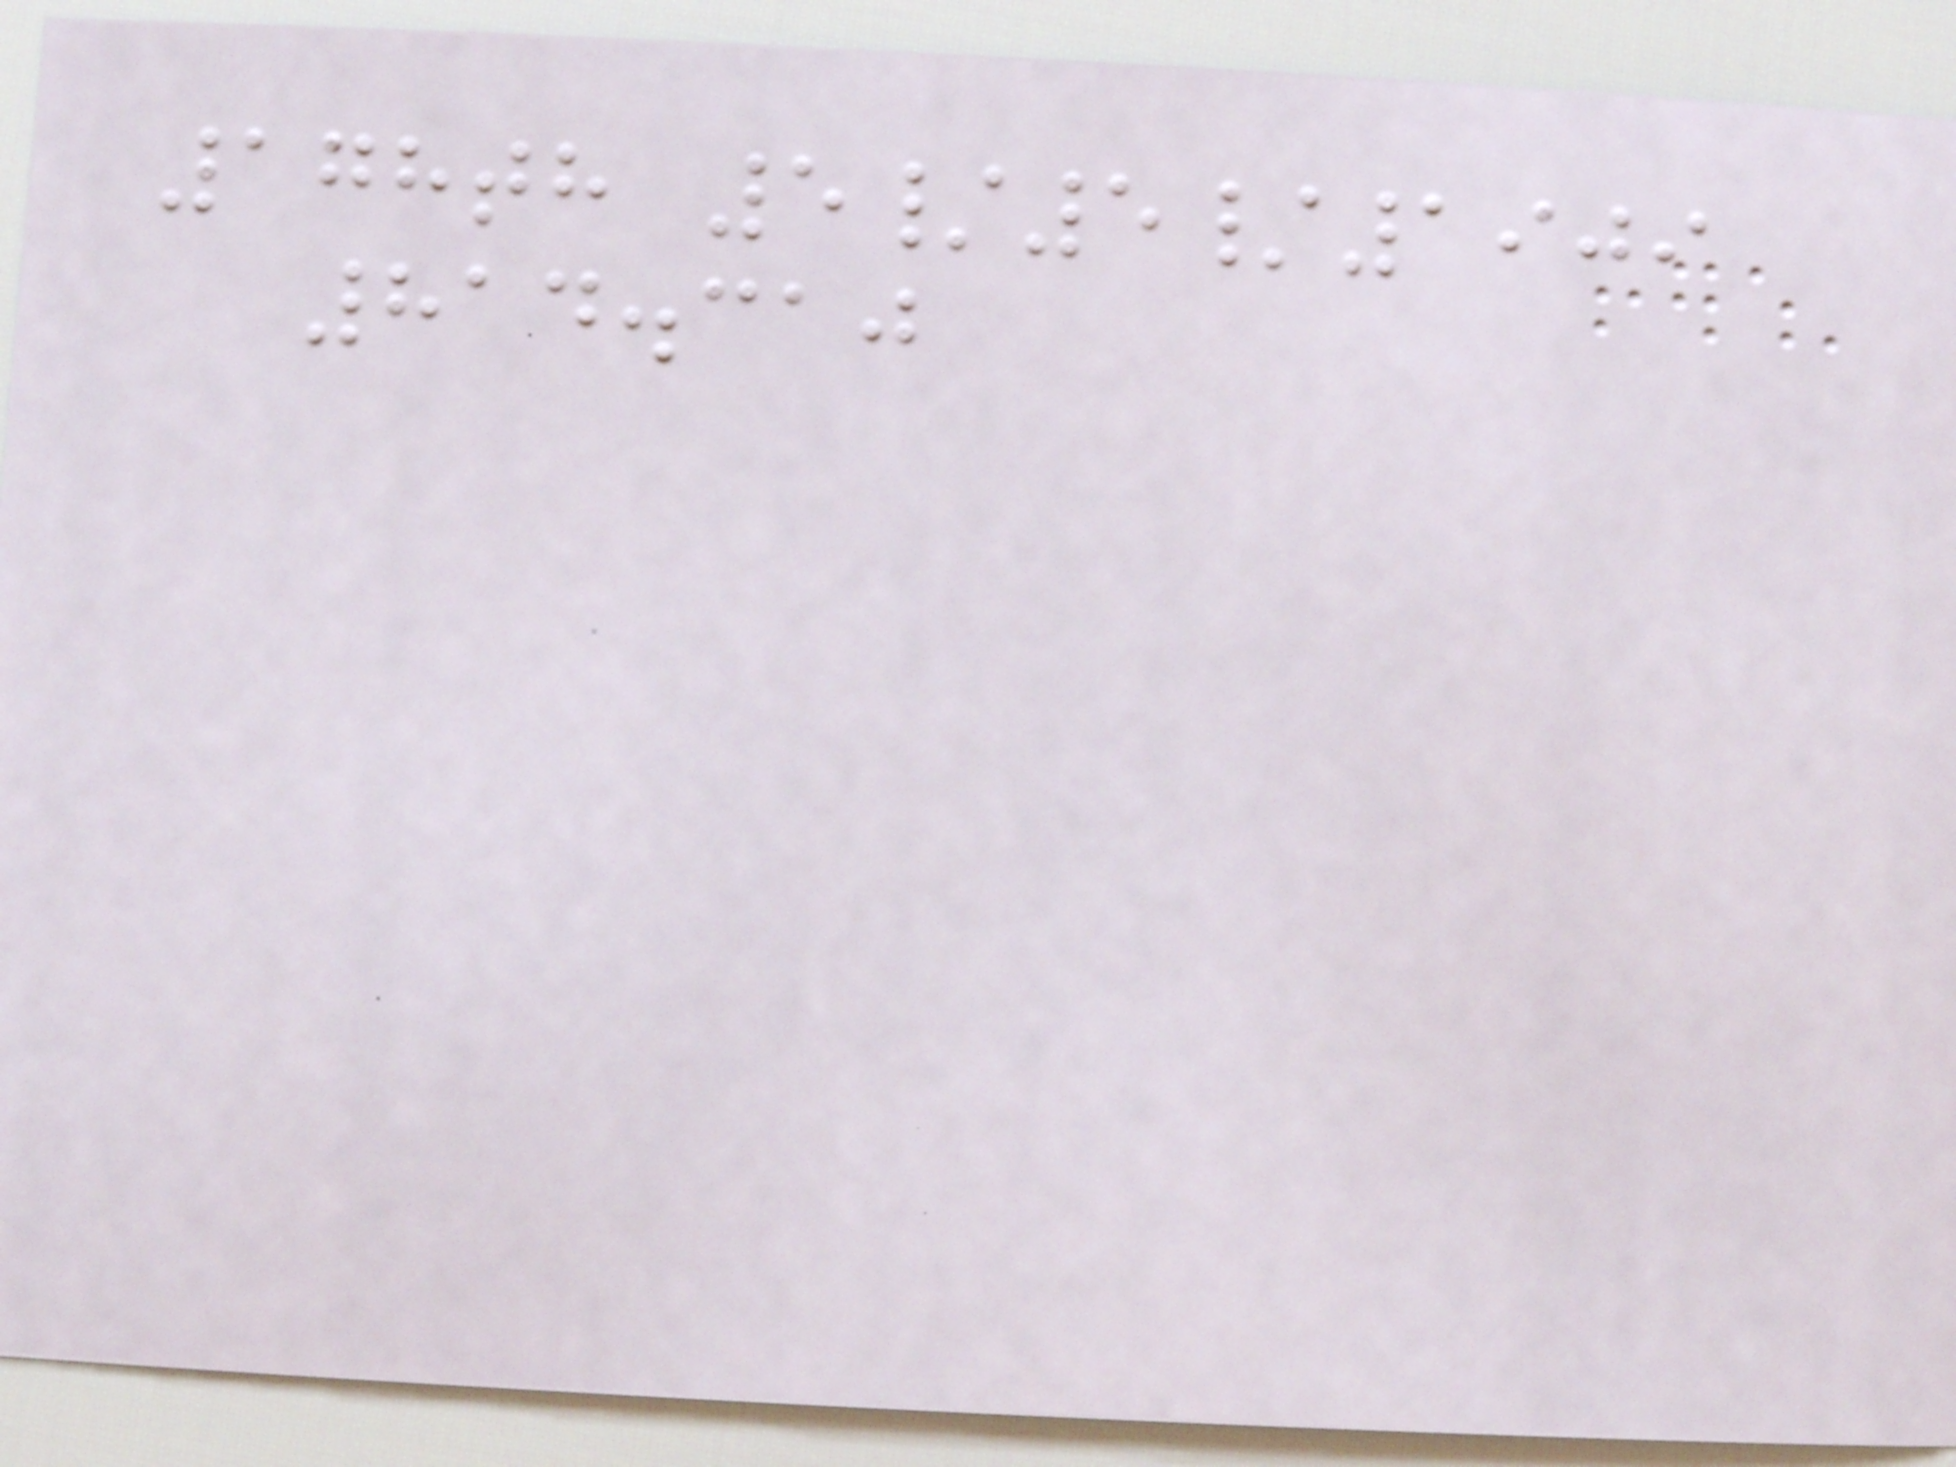178th 5/5/1909
814.310
